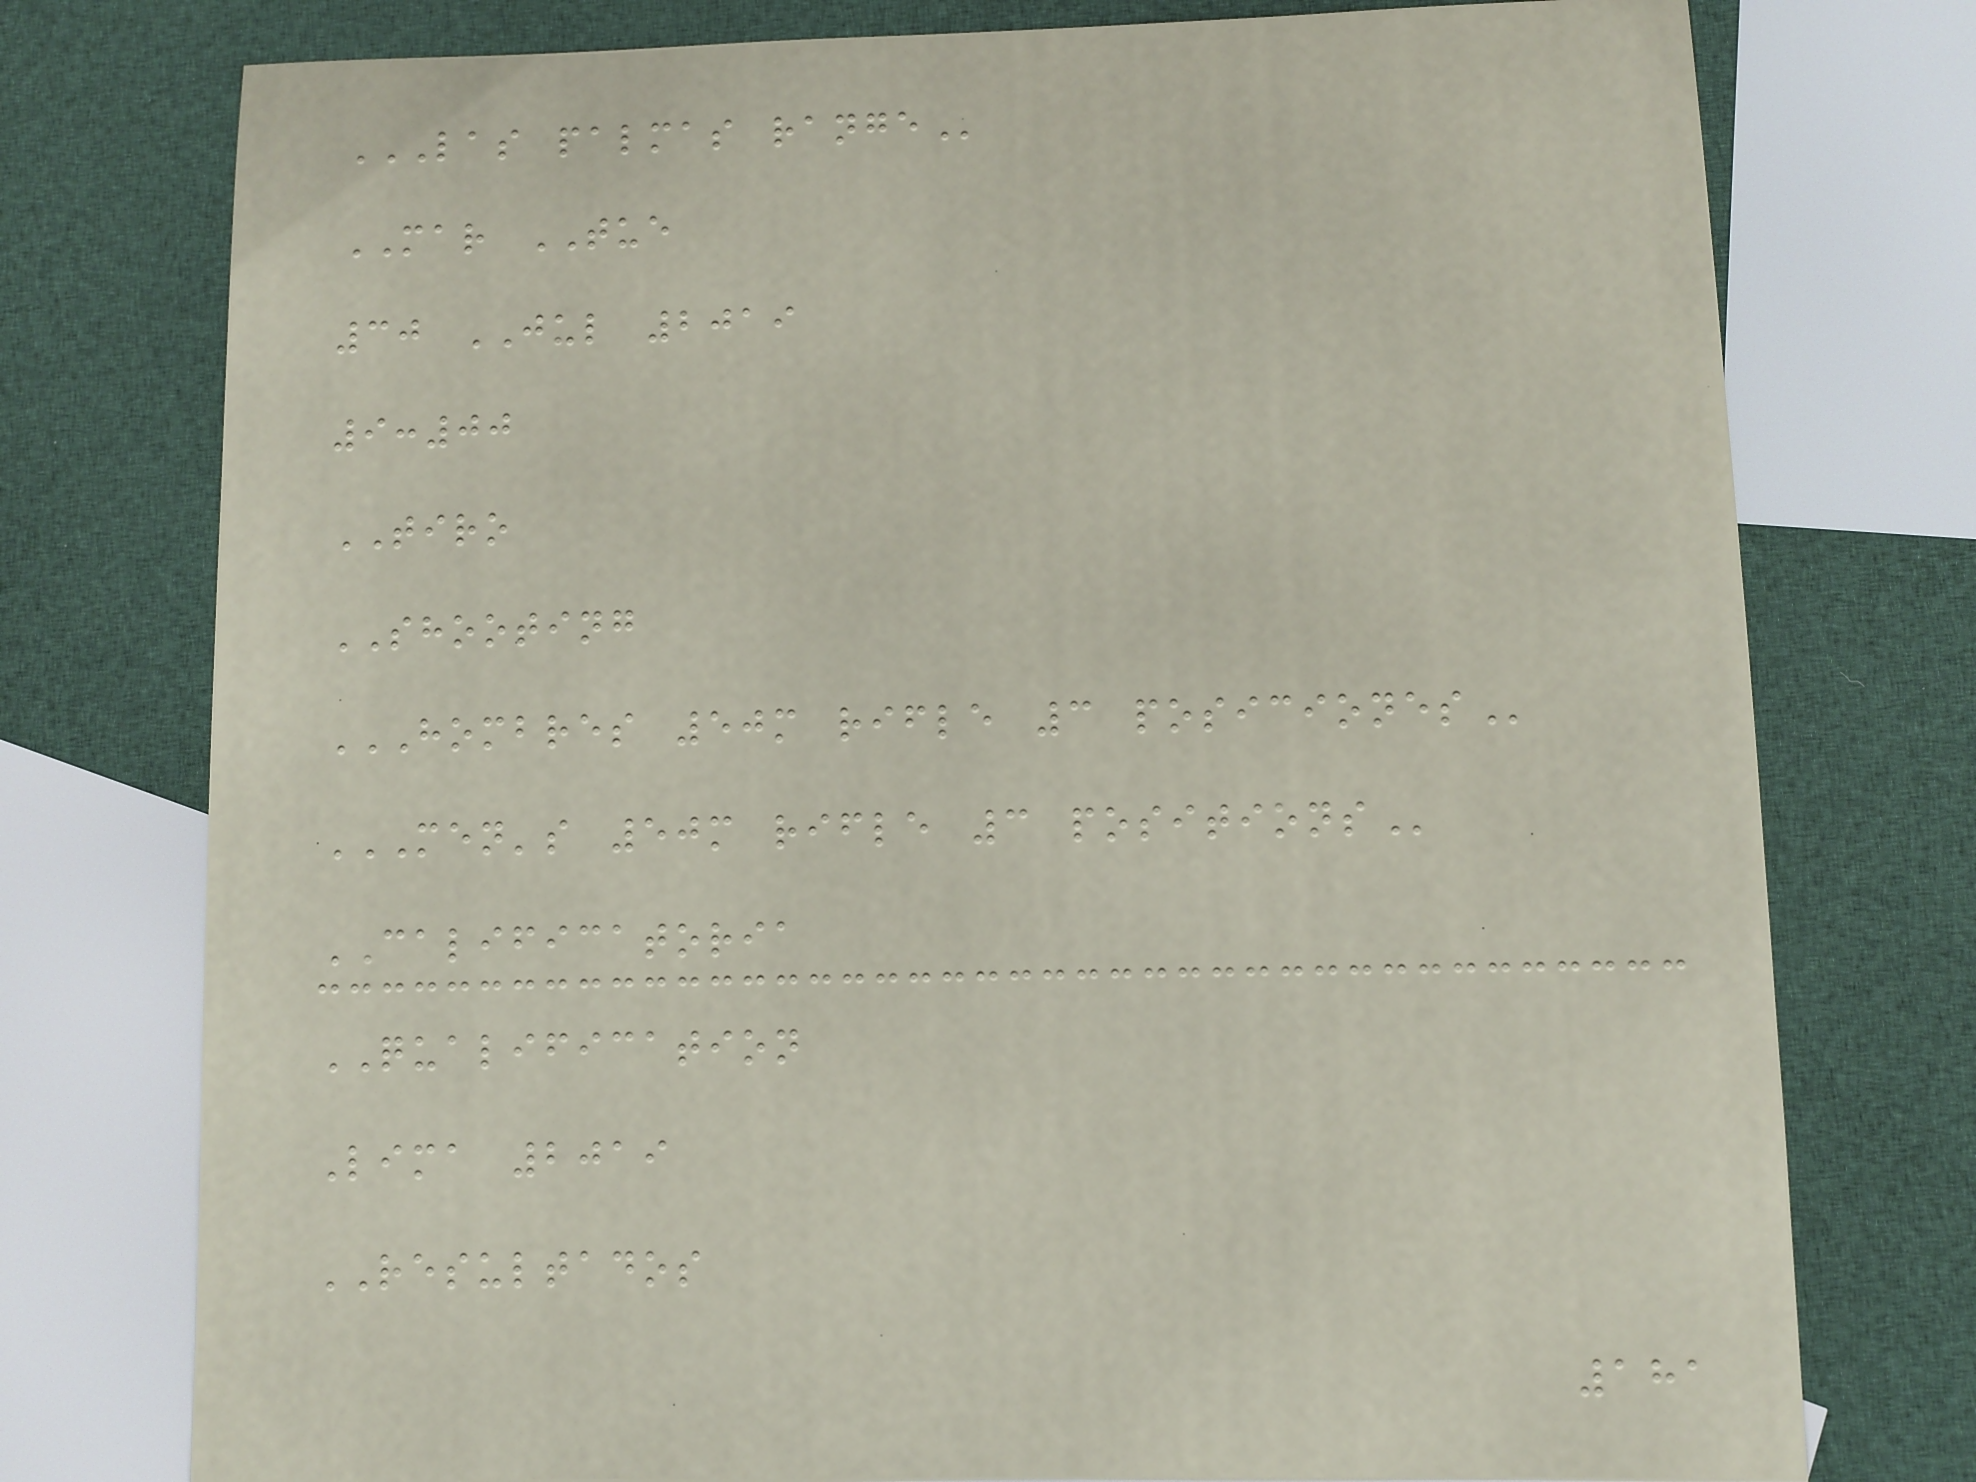LAS PALMAS RANGE
MAR TUE
30 JUL 2019
9:00
TIRO
SHOOTING
HOMBRES 50M RIFLE 3 POSICIONES
MEN'S 50M RIFLE 3 POSITIONS
CALIFICATORIA
QUALIFICATION
Lima 2019
RESULTADOS
181
